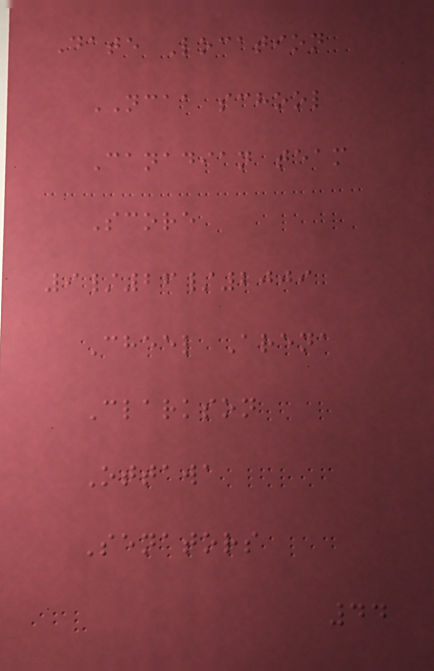Date Location
NCAA school
Canadian team
Score
9/26/2009
Cheel Arena
Clarkson
Ottawa
Senators
44
